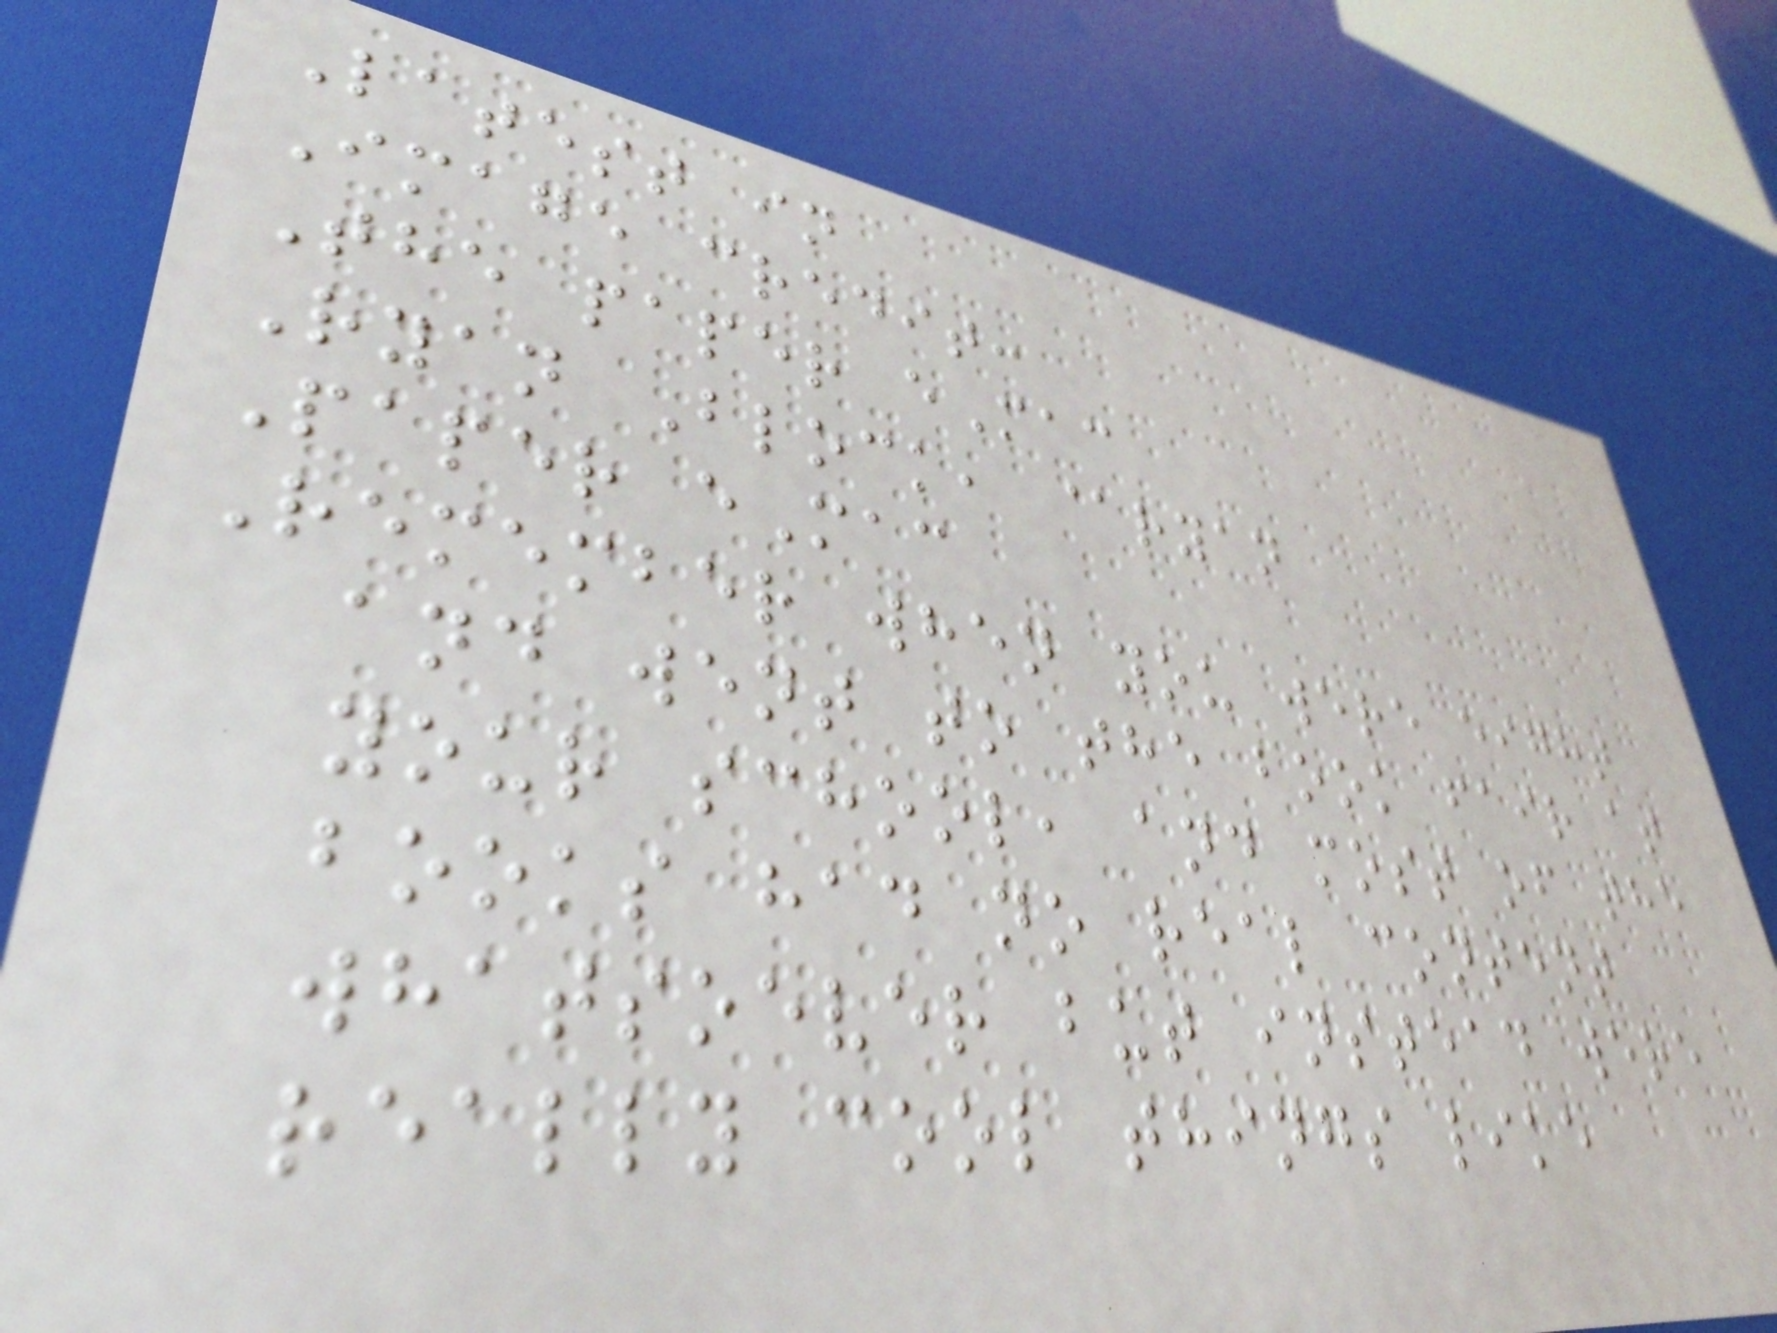Latest in
Image credit:
The paper eMac
Ryan Block, @ryan
Paper eMac
Remember when you were eight
and went to the book fair at
your school, and most of the
books had no real content
whatsoever but instead were
really cool things like
